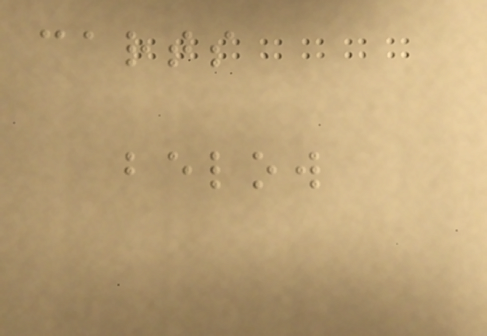carts
below
